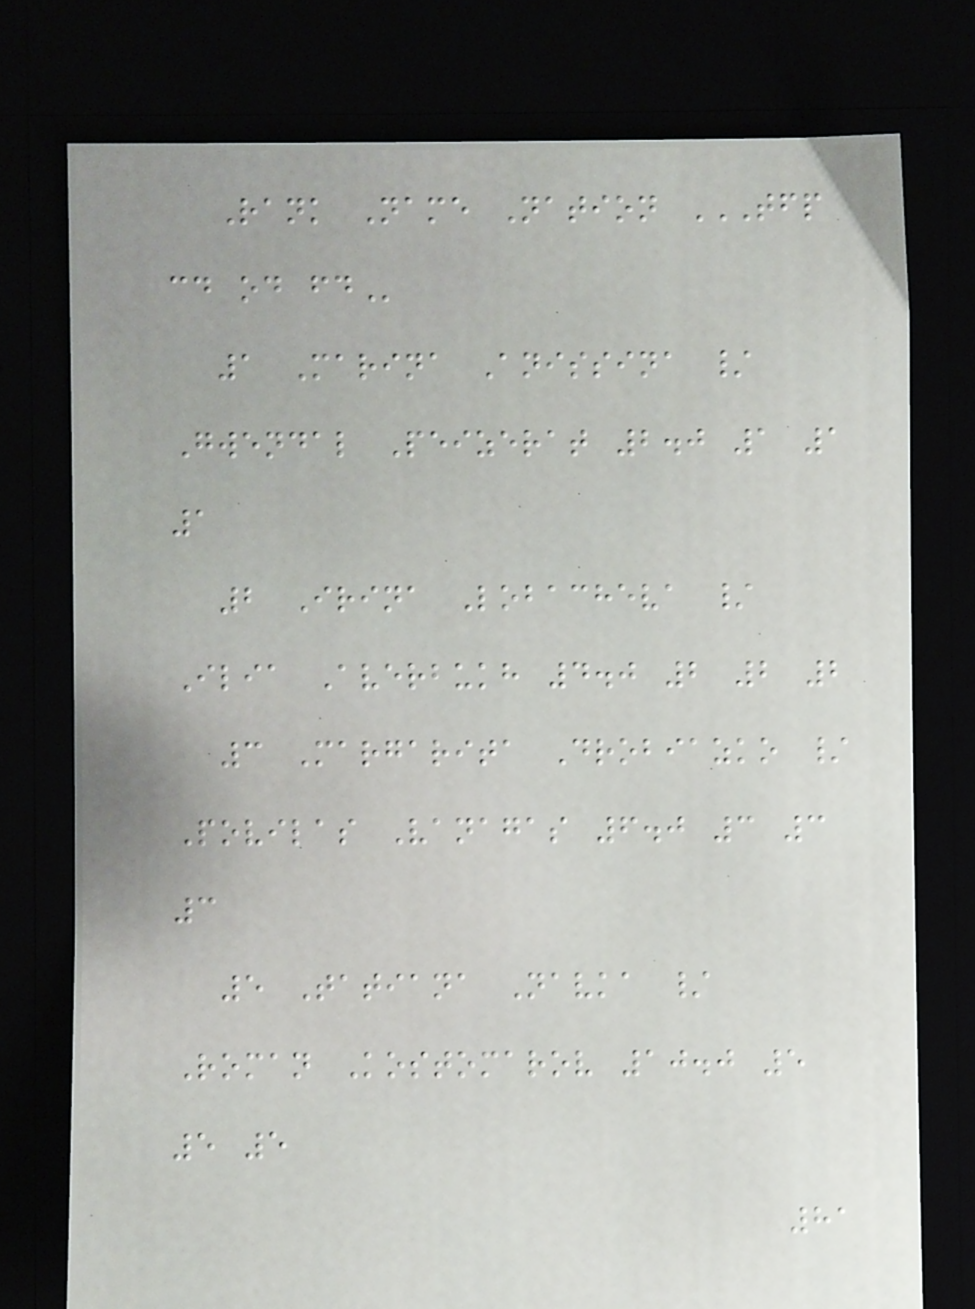Rank Name Nation TFP
CD OD FD
1 Marina Anissina /
Gwendal Peizerat 2.0 1 1
1
2 Irina Lobacheva /
Ilia Averbukh 4.0 2 2 2
3 Margarita Drobiazko /
Povilas Vanagas 6.0 3 3
3
5 Tatiana Navka /
Roman Kostomarov 10.0 5
5 5
81
